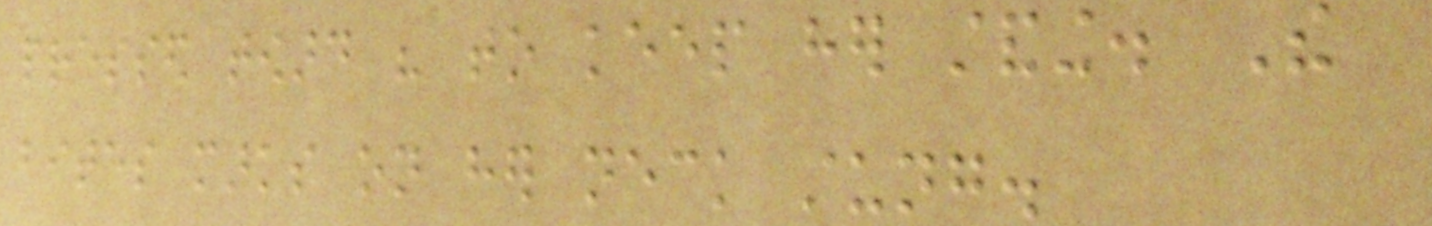pressed toward his to keep her standing. The
bites marks on her neck stung.
